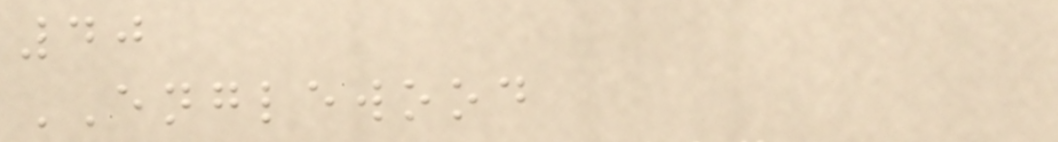40
ENGLEWOOD
